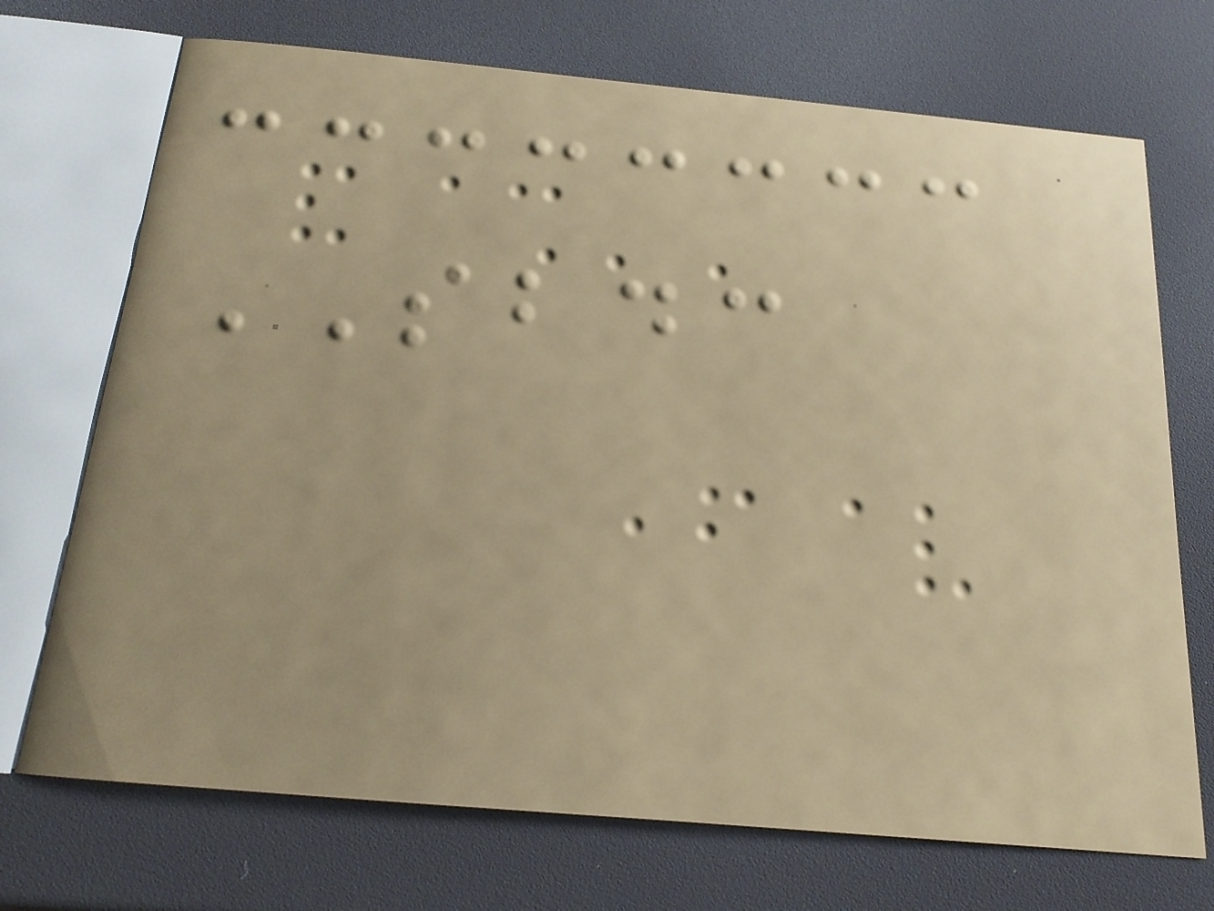SBDC
